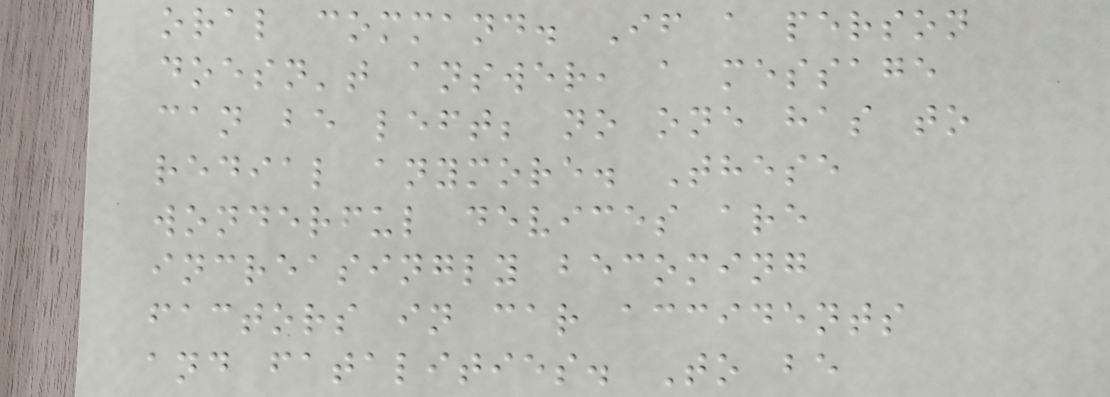oral command. If a person
doesn't answer, a message
can be left; no one has to
redial anymore. These
wonderful devices are
increasingly becoming
factors in car accidents
and fatalities. To be
